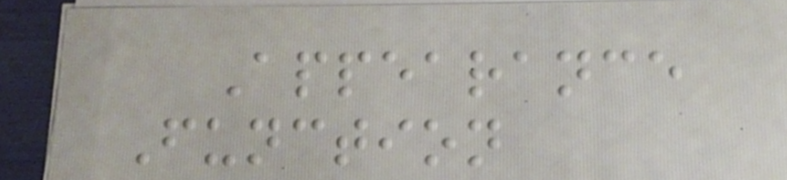Appearance
Function
